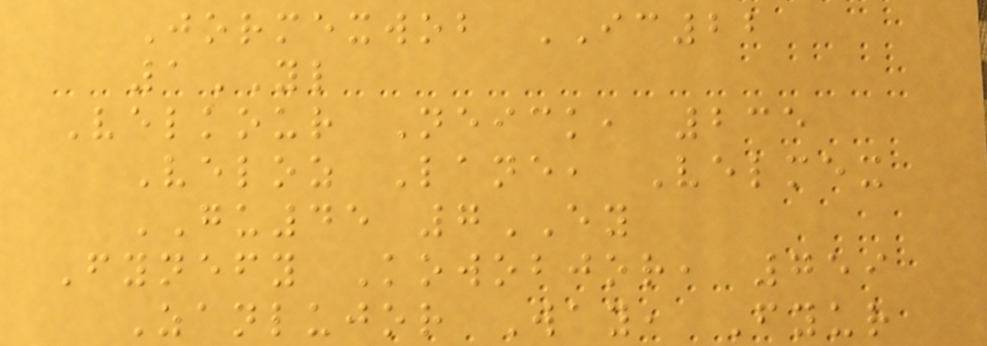Jormexwob IC22
1YL
Velkour Neick, 235
Veloz Lane, Velmex
GU45 7EY
Fynefy Kowobjor, 759
Zanlujor Way, Fyur
